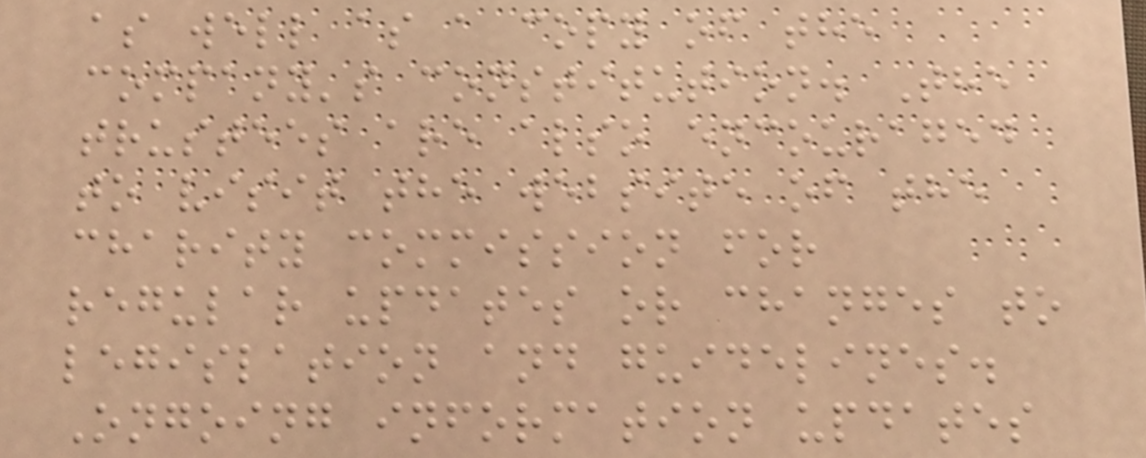as well as a copy of the
company's constitution. The
trustees are also encouraged
to visit the website of the
charity commission for
regular updates or changes to
legislation and guidelines.
Ongoing information updates
